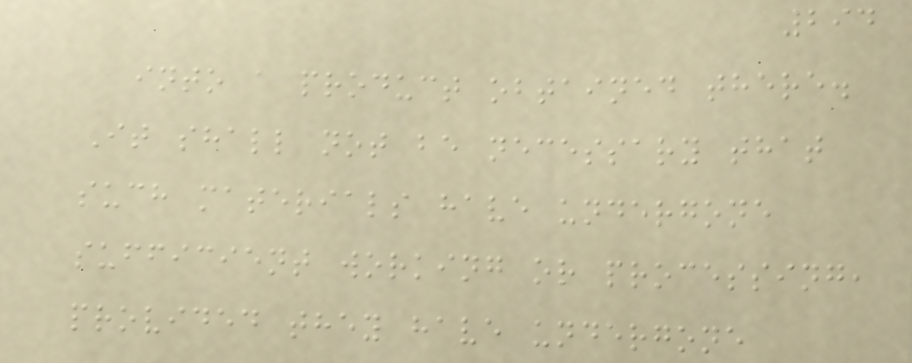294
into a product obtained there.
It shall not be necessary that
such materials have undergone
sufficient working or processing,
provided they have undergone
